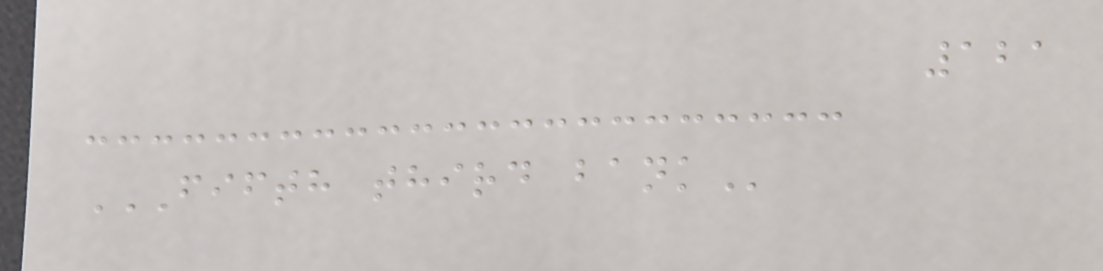121
FIFTH THIRD BANK
